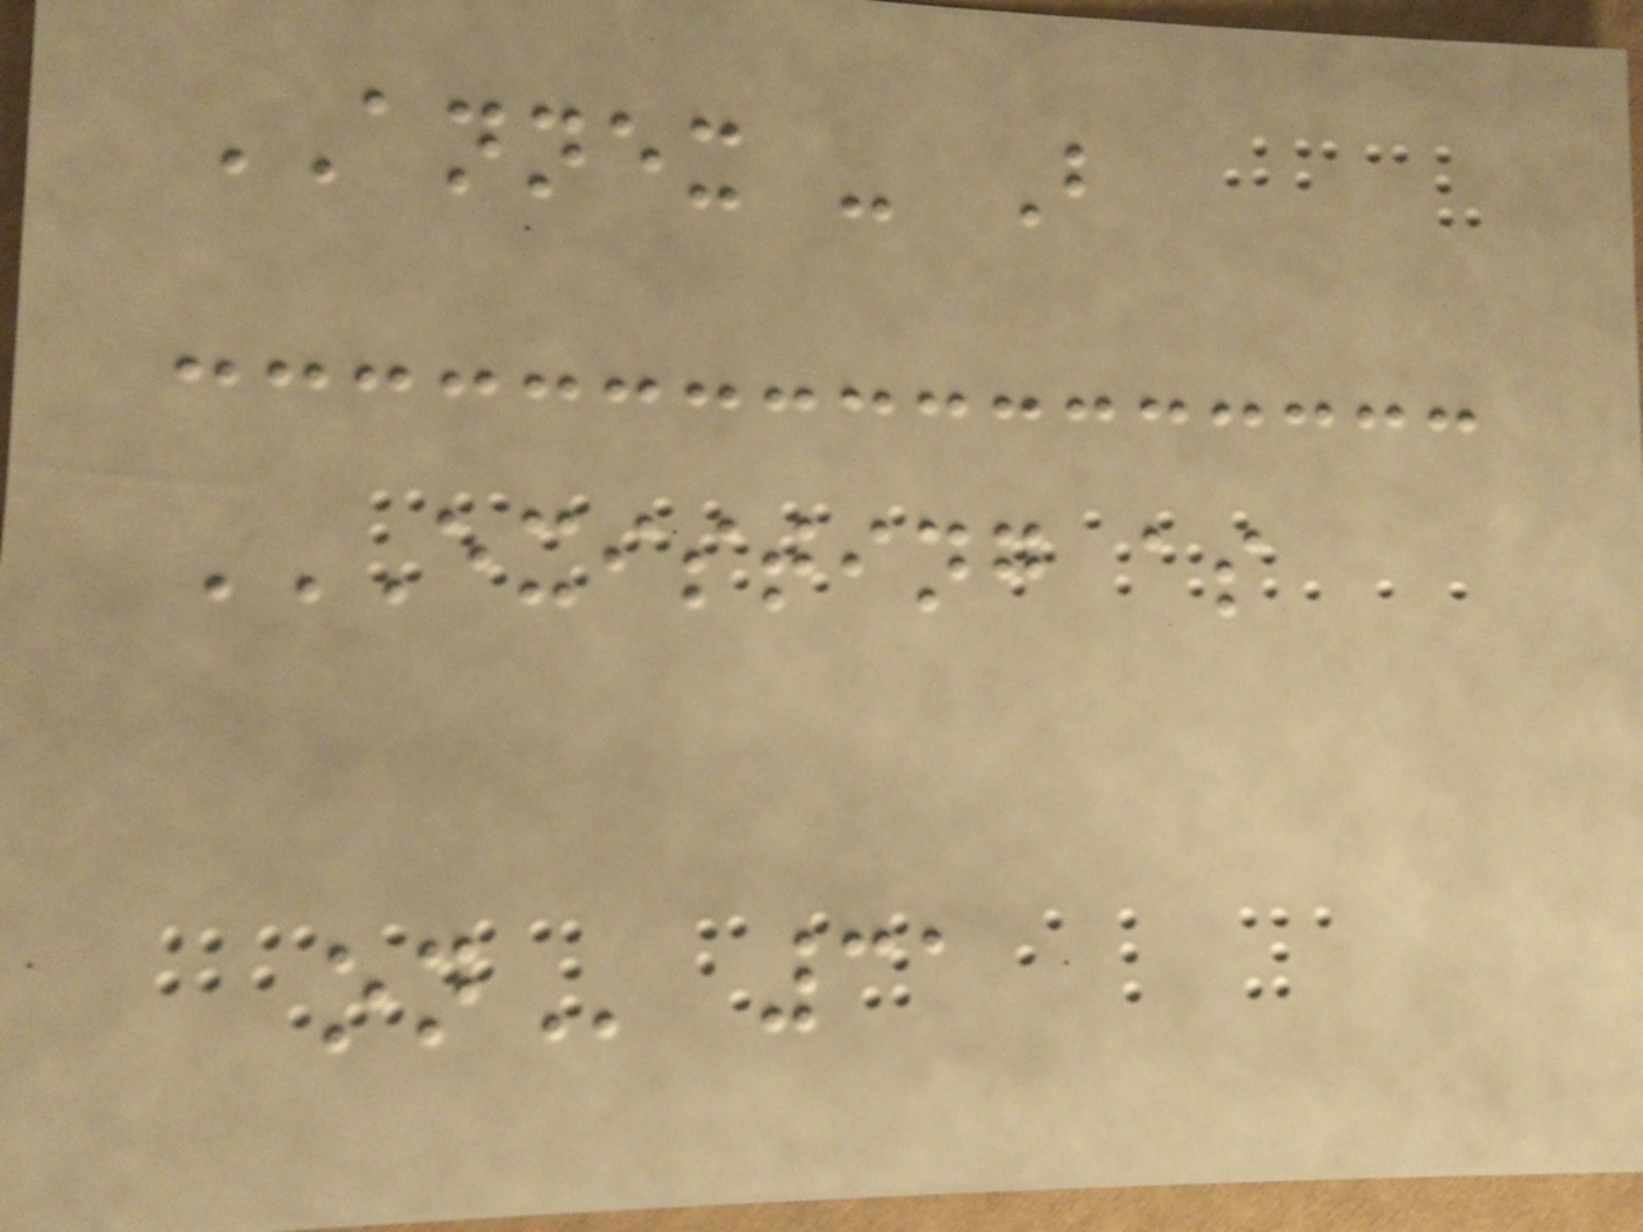ANNEX - B
EXISTING AS
ON 31
